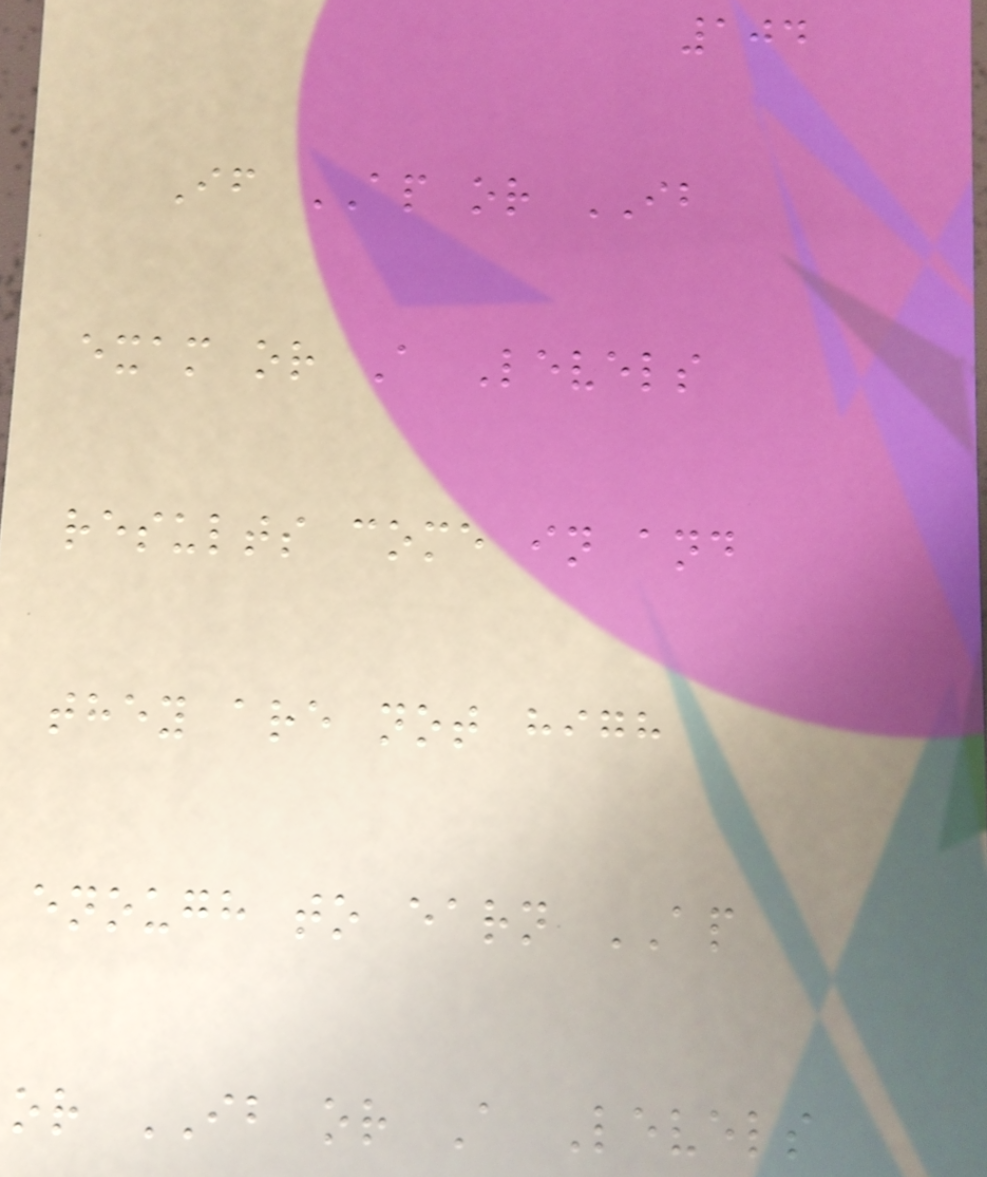104
If AP or IB
exam or A Levels
results come in and
they are not high
enough to earn AP
or IB or A Levels
